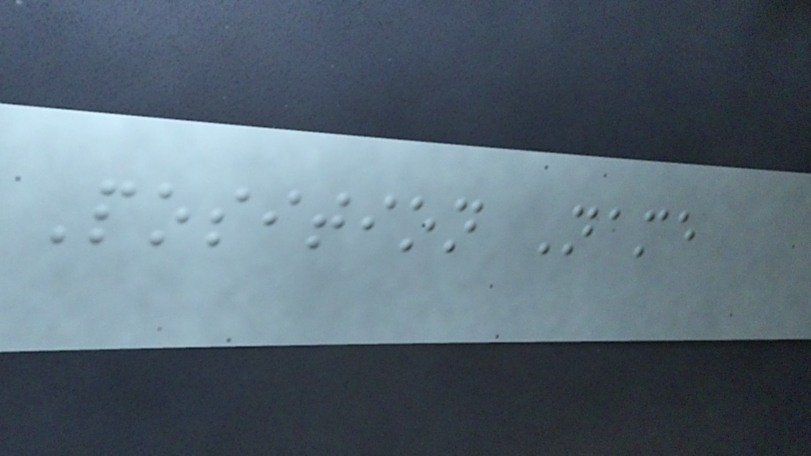Position Name
